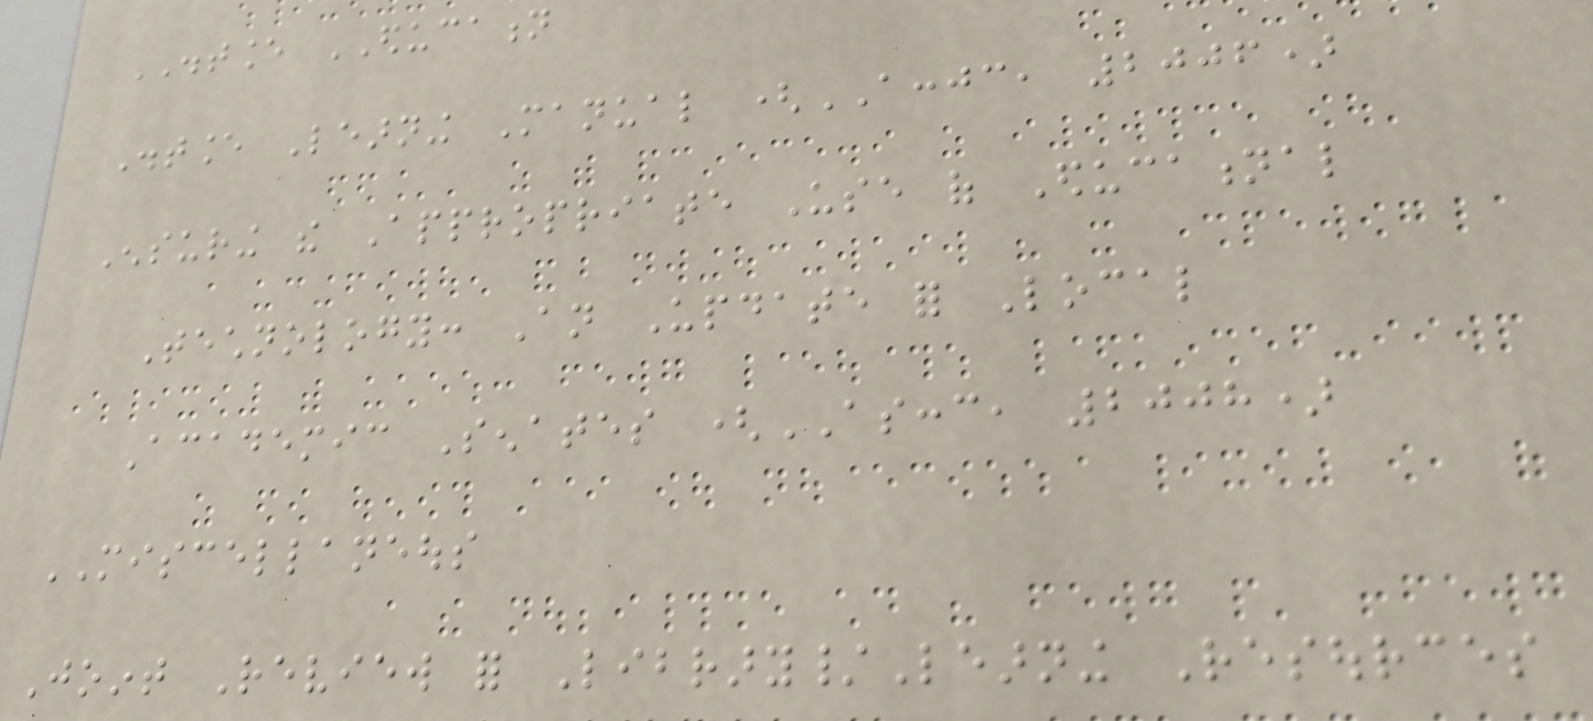DISTANCE EDUCATION
Distance Learning Manual (ACCJC, 2006)
Ensuring the Appropriate Use of Educational
Technology: An Update for Local
Academic Senates (ASCCC, 2008)
MISCELLANEOUS
Joint Review for Library/Learning Resources
